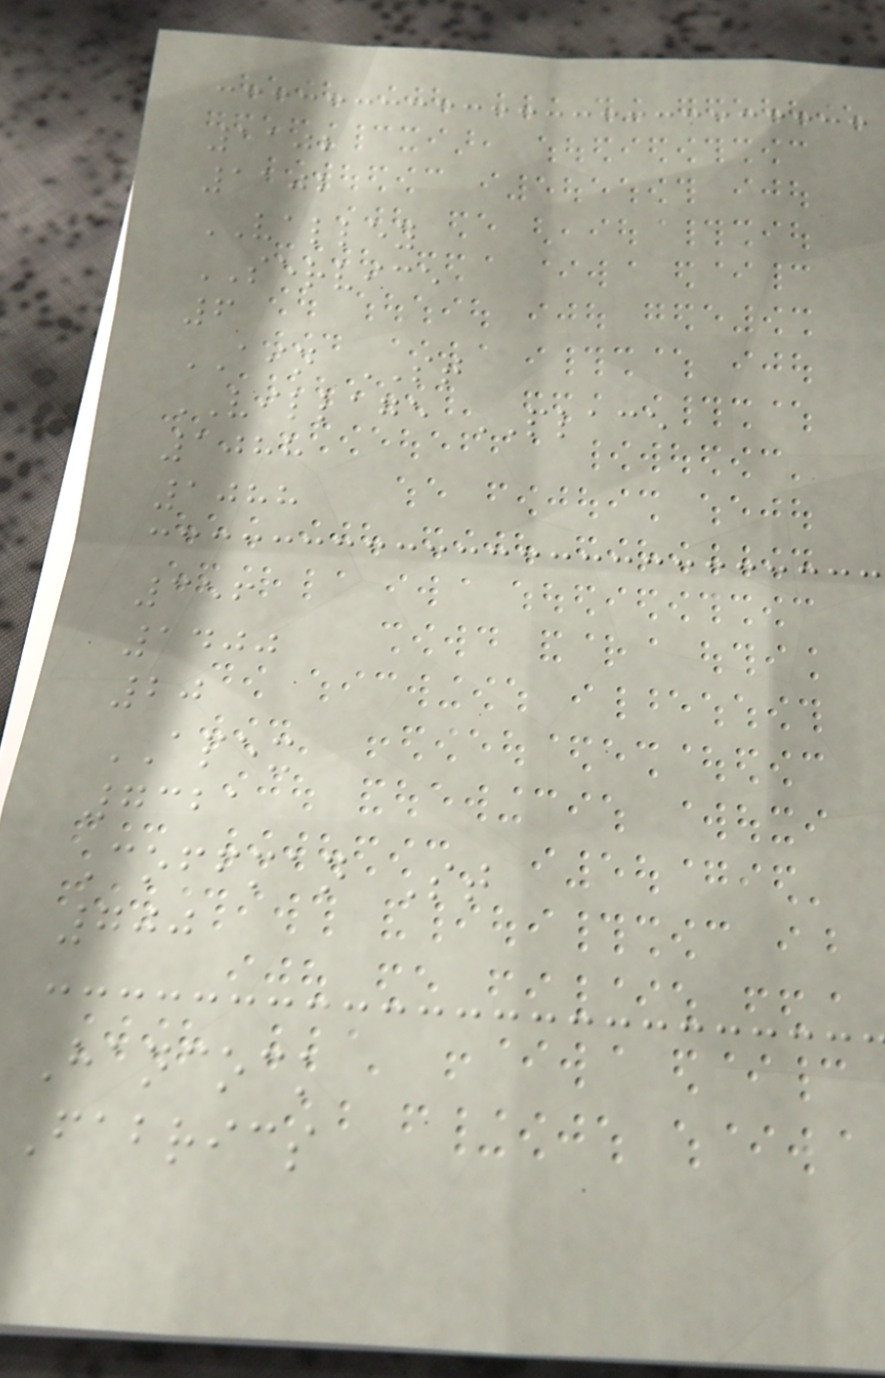1102
1102
VALLEY
SERVICE
6
AIN ST
VILLAGE PLACE
1088
1088
356
1400
20
APEX
7321
Coffman St
700
Hancock
Fabrics
